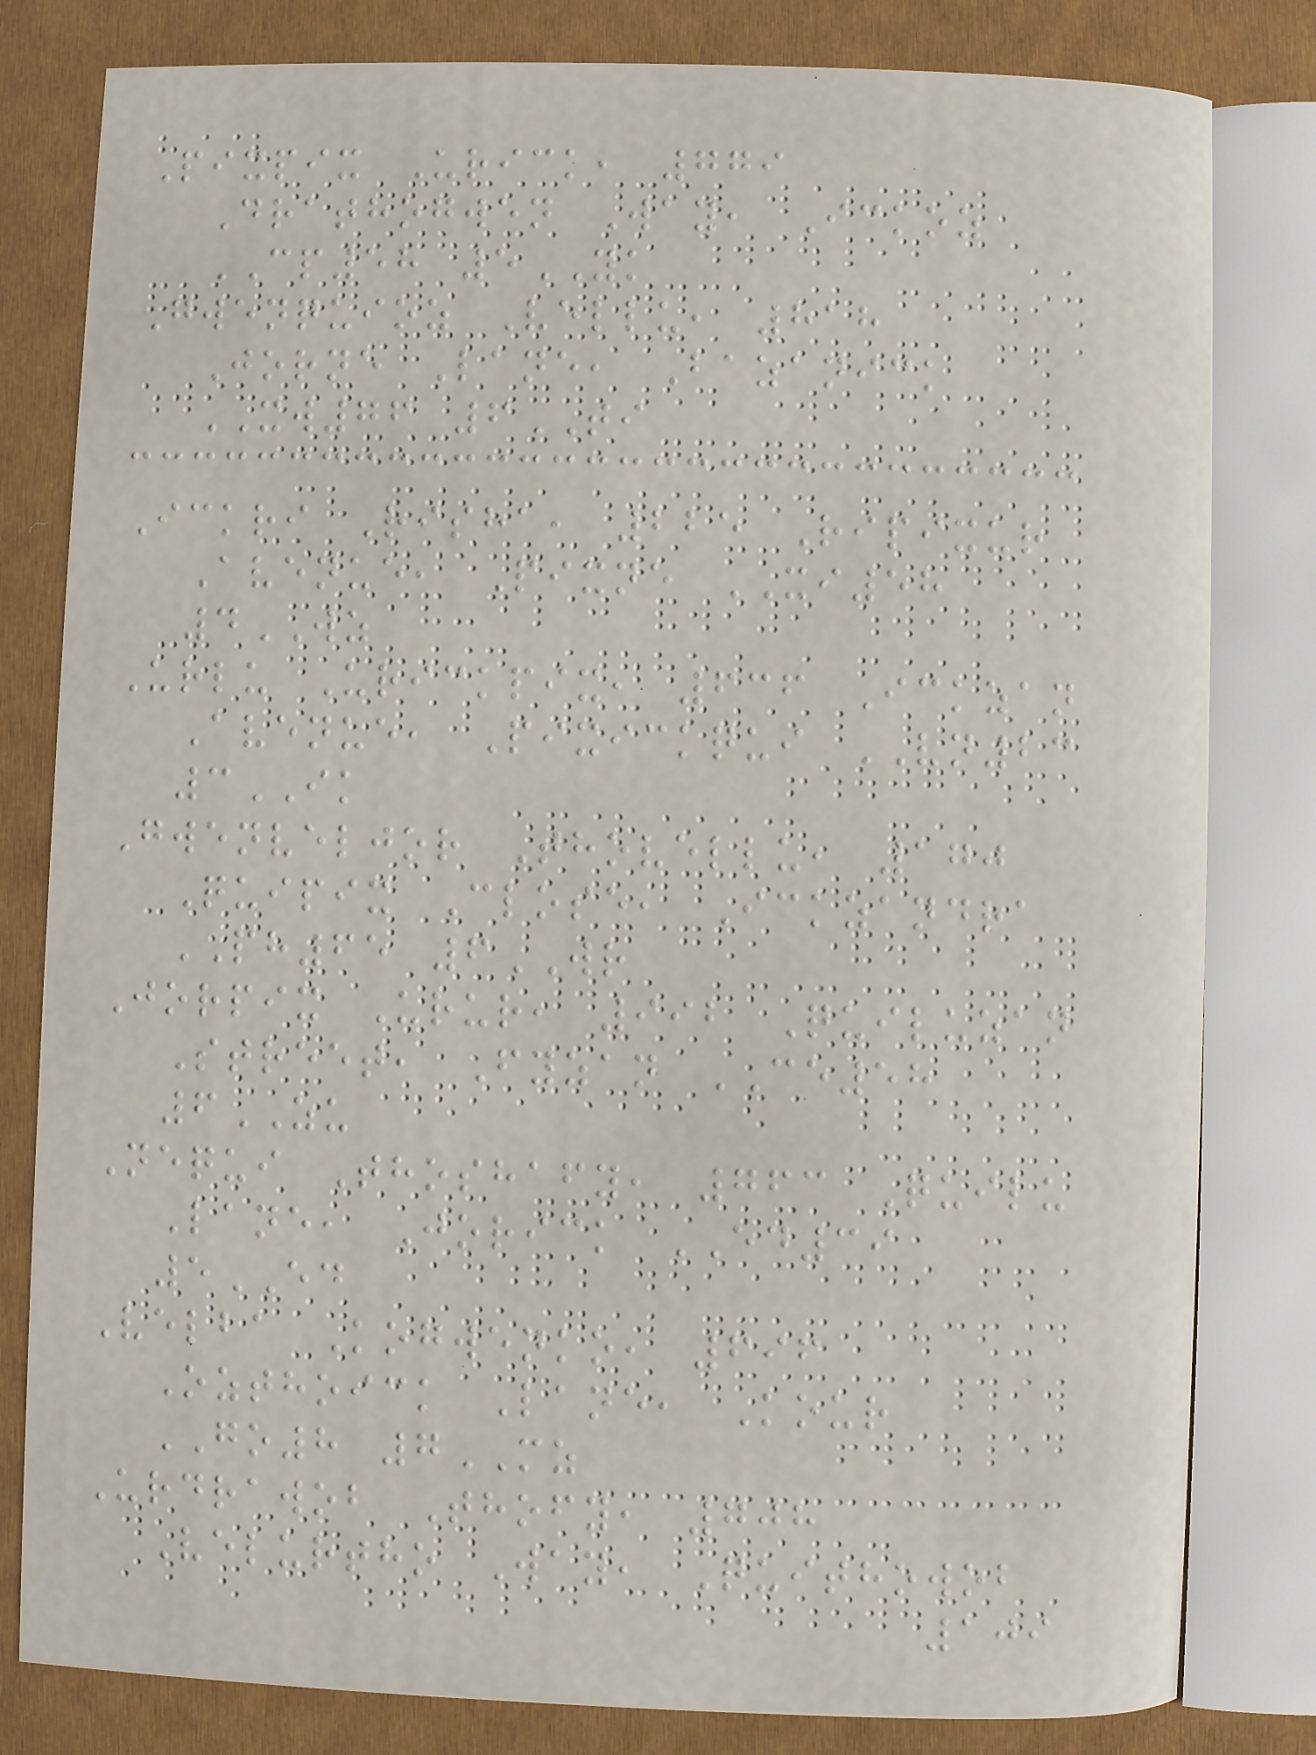Pixpix Urick, 779
Drathogwen Way, Ickoz
CP58 5YK
Gwenquioz Vellu, 818
Jorne Lane, Bazanick
XW76 6TI
Ickri Risha, 225 Ripixur
Avenue, Pixne XI58
4WZ
Urlu Urickpix, 636 Ickzan
Avenue, Pixickqui VN23
3IK
Gwenveljor Thovellu, 170
Quipix Close, Ickzandra
PH65 6WR
Jorpix Urur, 992 Quiluzan
Street, Fyzan CE58
6ZU
Nequi Thoshafy, 763 Quilu
Lane, Jorick ED39
5ED
Velba Kogwenko, 696
Ozthoick Lane, Kour
GO8 7MZ
Urdrawob Thofy, 708
Velurtho Way, Quithowob
109
